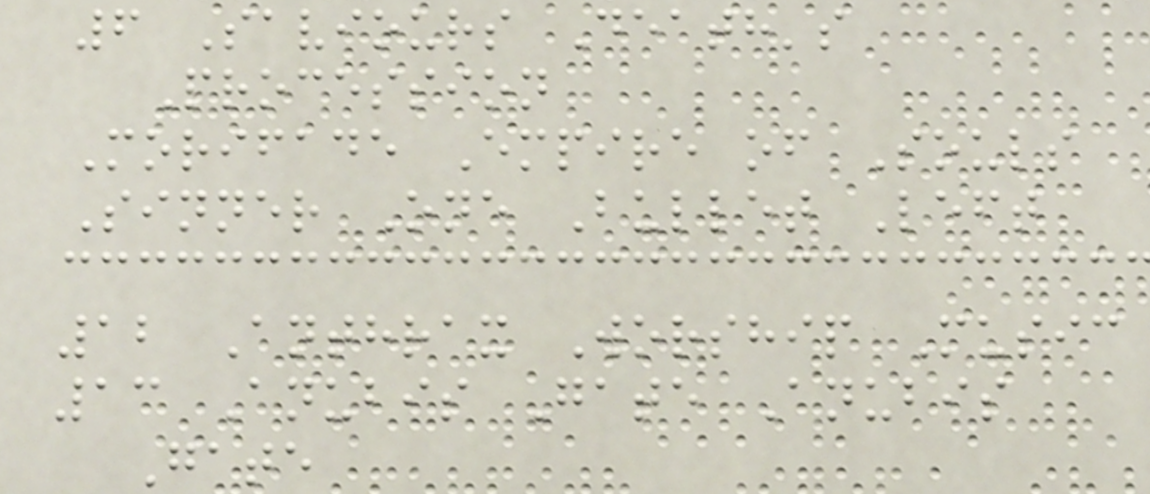6 Saviours Death's
Procession
Morifade Empire of Souls
Sinner One Bullet Left
12 Anthrax Worship Music
13 Anubis Gate Anubis
Gate
